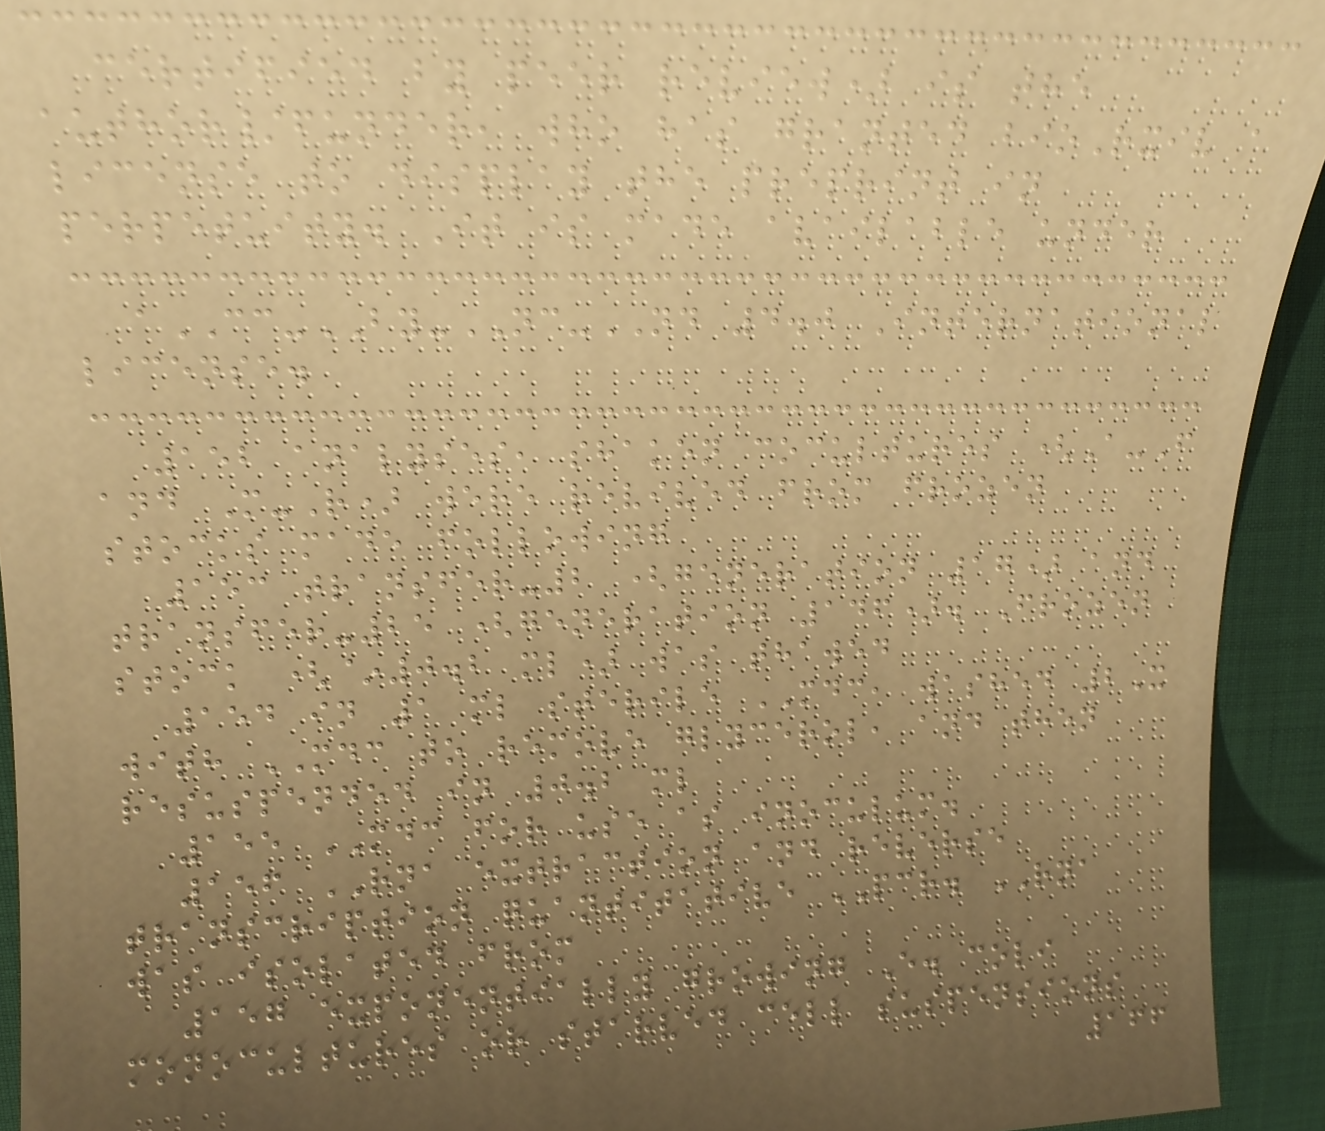certified by peer review) is the
author/funder, who has granted bioRxiv a
license to display the preprint in
perpetuity. It is made available under
aCC-BY-NC-ND 4.0 International
license.
152 analyses, shaken cocultures (A-F
and M-R) were revived from frozen
stocks made following
153 transfer-2 (generation 17) and
transfer-25 (generation 146). Frozen
stock (~0.2 ml) was thawed
154 in 1 ml sterile MDC, washed 2X
with MDC to remove glycerol, and then
resuspended in 0.2 ml
155 MDC for use as inoculum.
156 RNA extraction and reverse
transcription quantitative PCR. RNA
was isolated from
157 exponentially growing E. coli
monocultures or starved cell suspensions
166
